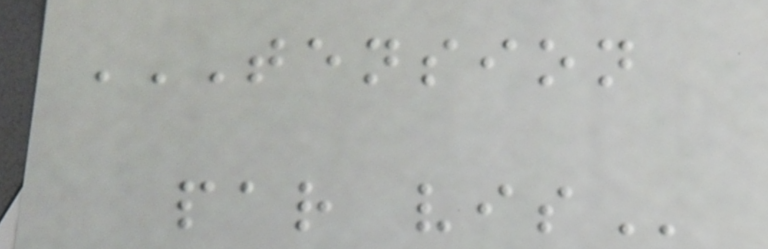TENSION
PAR VIS
